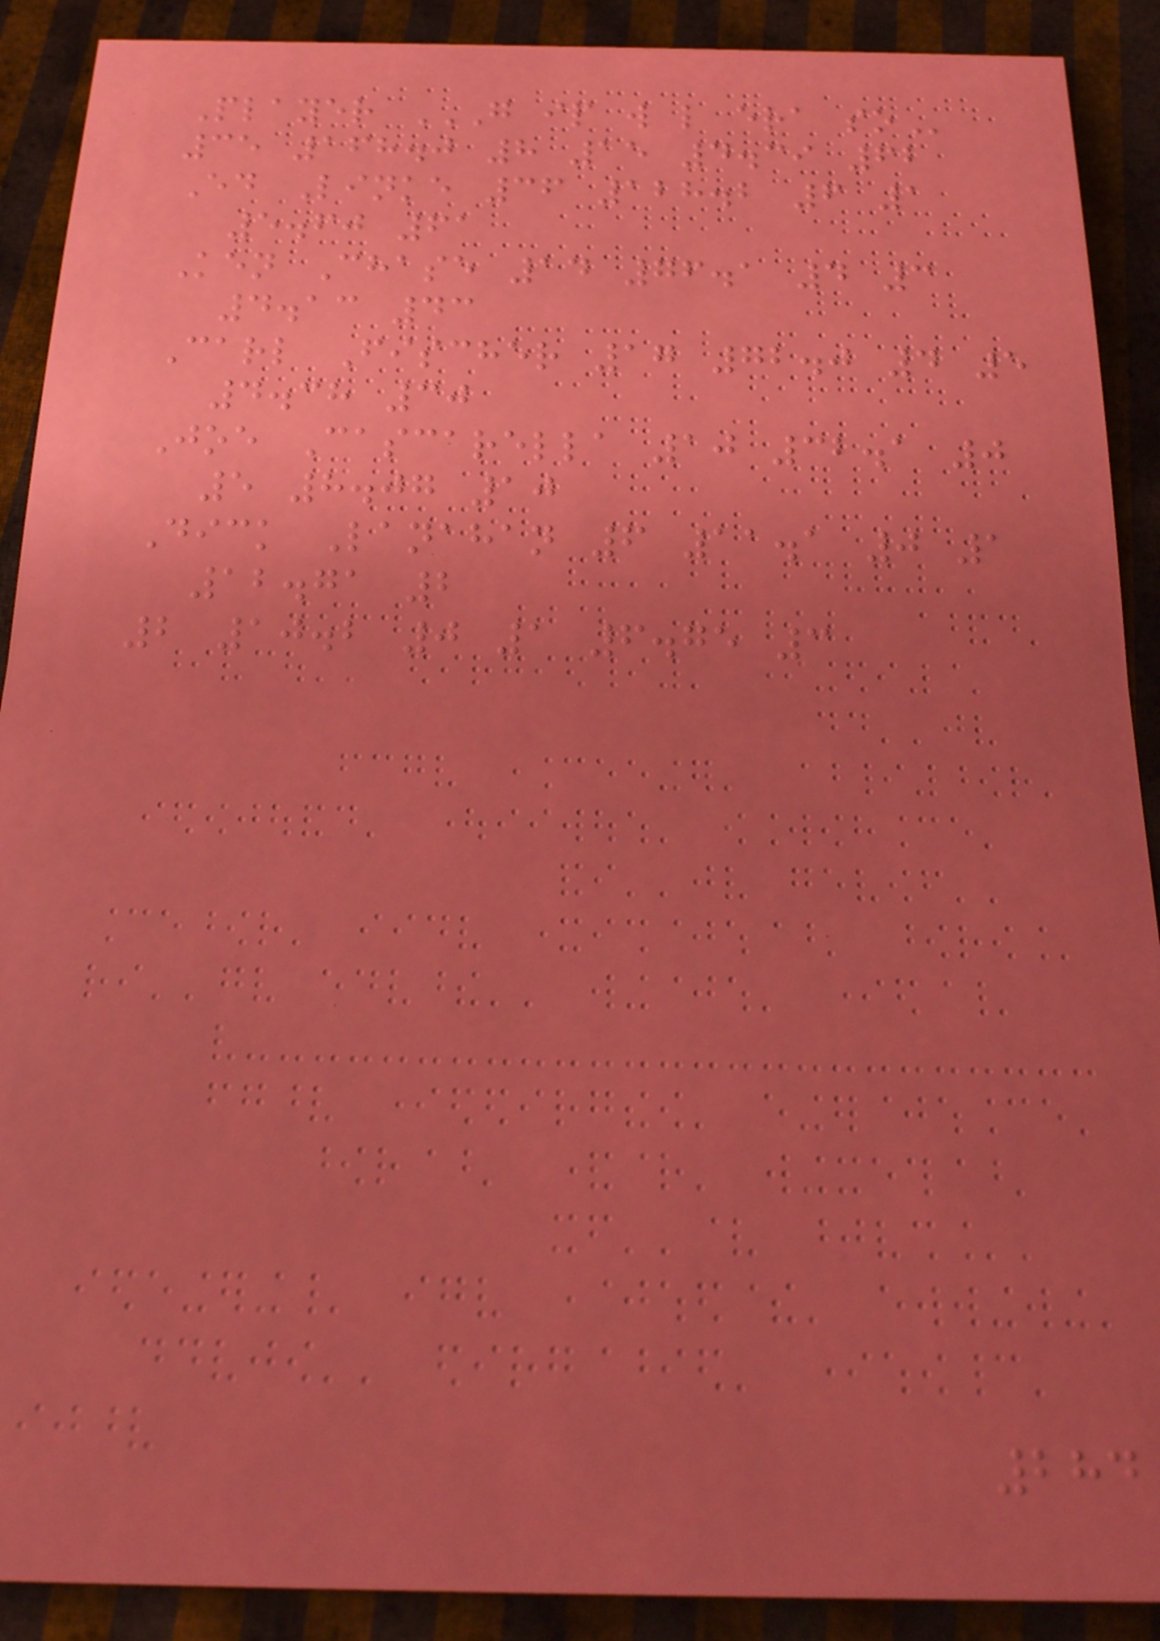Player G IP W L ERA SO
35 168.0 8 15 4.39 62
Ed Linke 36 128.2 6 1
5.60 61
Ken Chase 14 76.1 4 3
4.13 43
Carl Fischer 17 72.0 4 5
4.38 30
Joe Cascarella 10 32.1 0
5 8.07 10
Dick Lanahan 6 11.1 0 1
12.71 2
2 10.2 0 1 6.75 3
284
